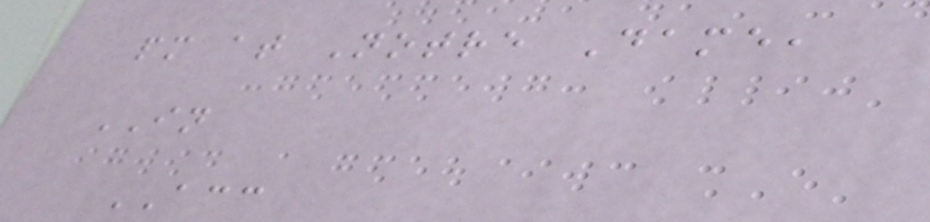pm at Notre Dame,
IN
ACC
